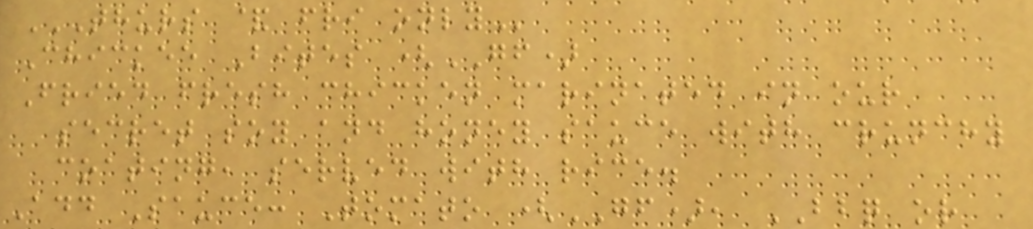THURS & FRI ONLY
Chickee Bites (GF)
Fried fresh chicken marinated in our
secret soy and honey sauce with crunchy
coating, served with rice.
Add Sauce: Tomato (GF), BBQ or
